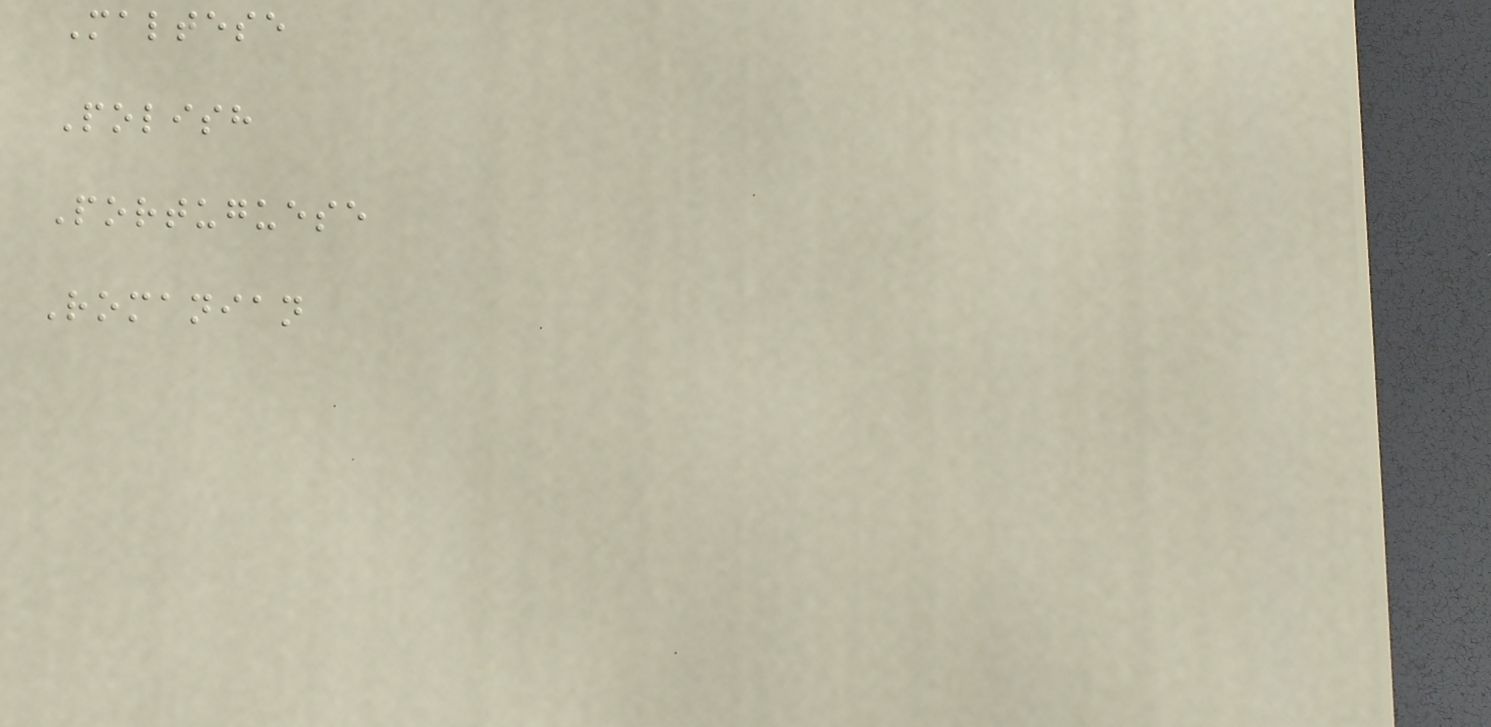Maltese
Polish
Portuguese
Romanian
